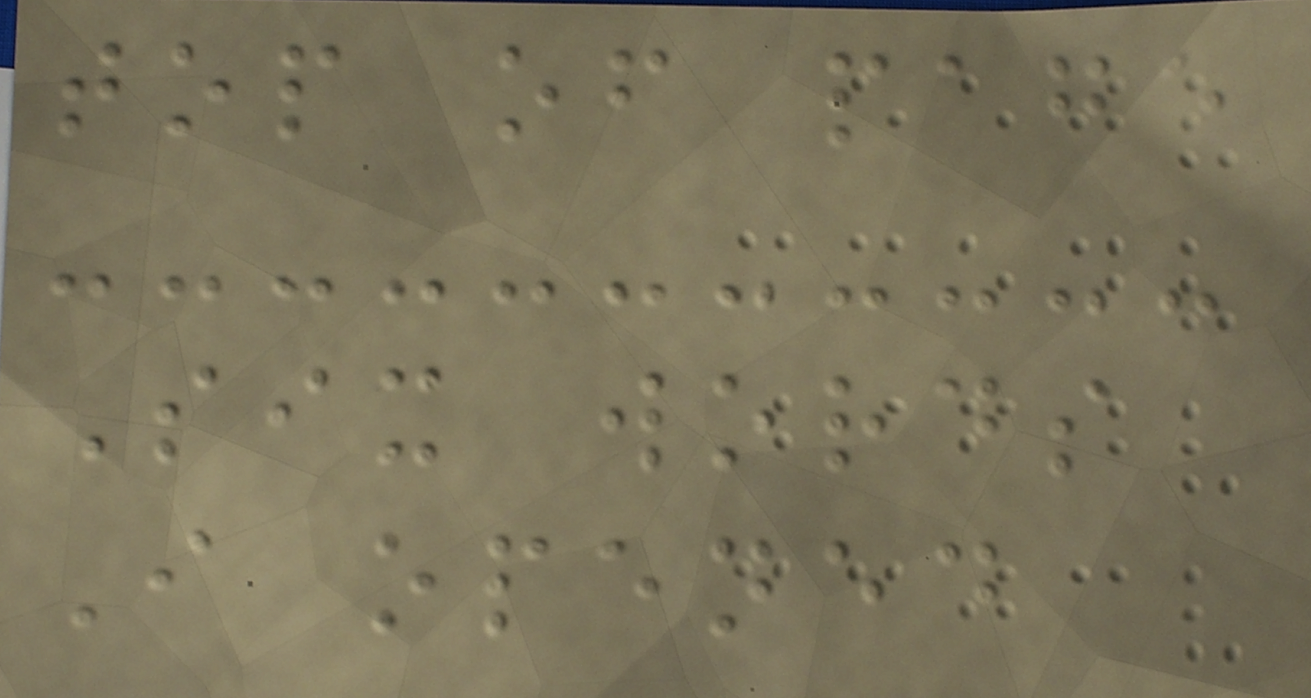top of page
Six words
I opened
